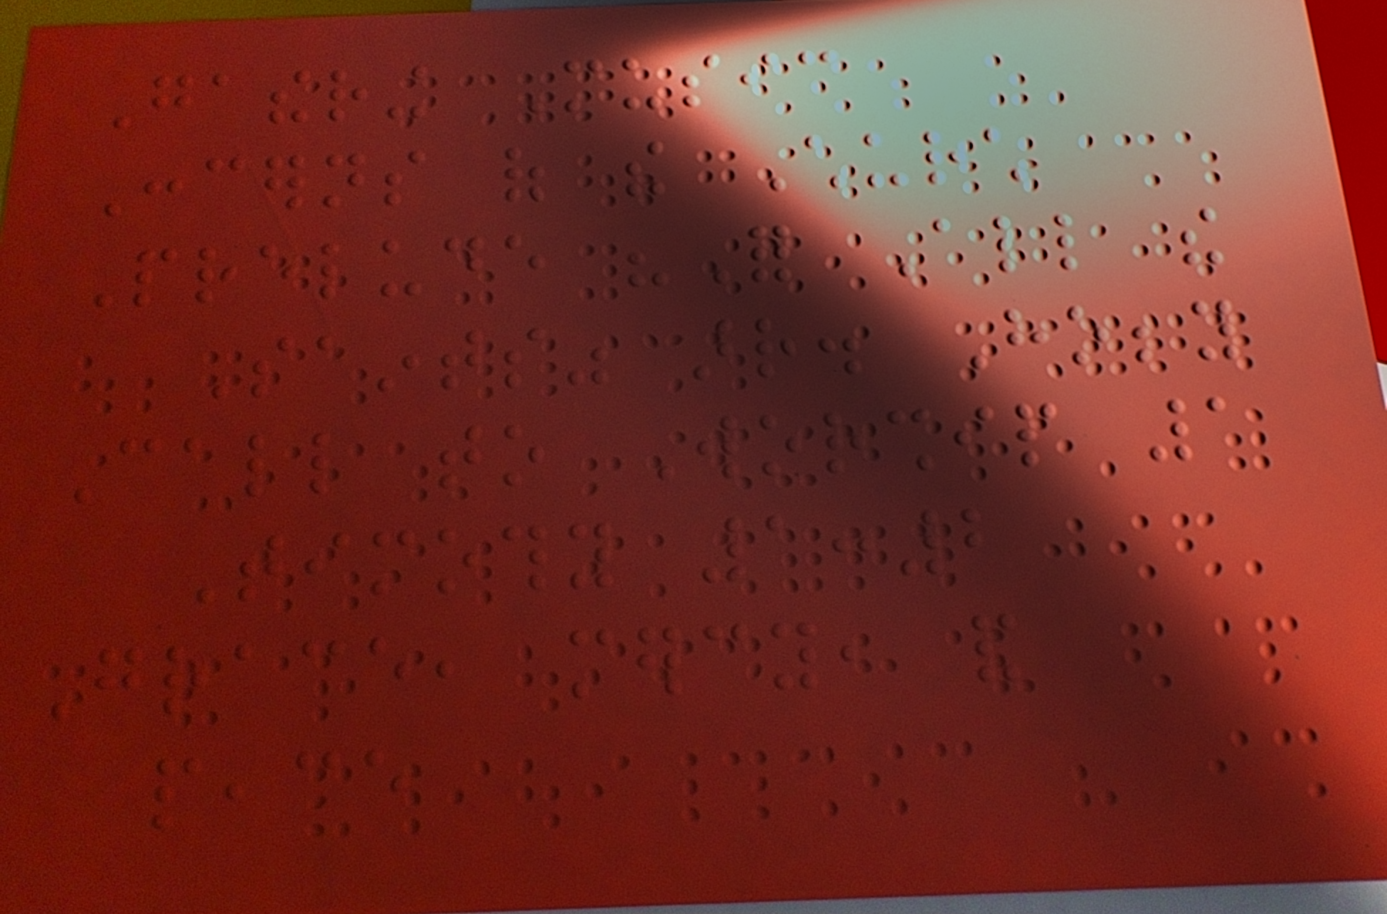Gathering Music
Concerns of the Church
Prelude "For All the
Saints" arr. Hobby
Call to Worship 1
Timothy 1:2
Grace, mercy, and
peace
